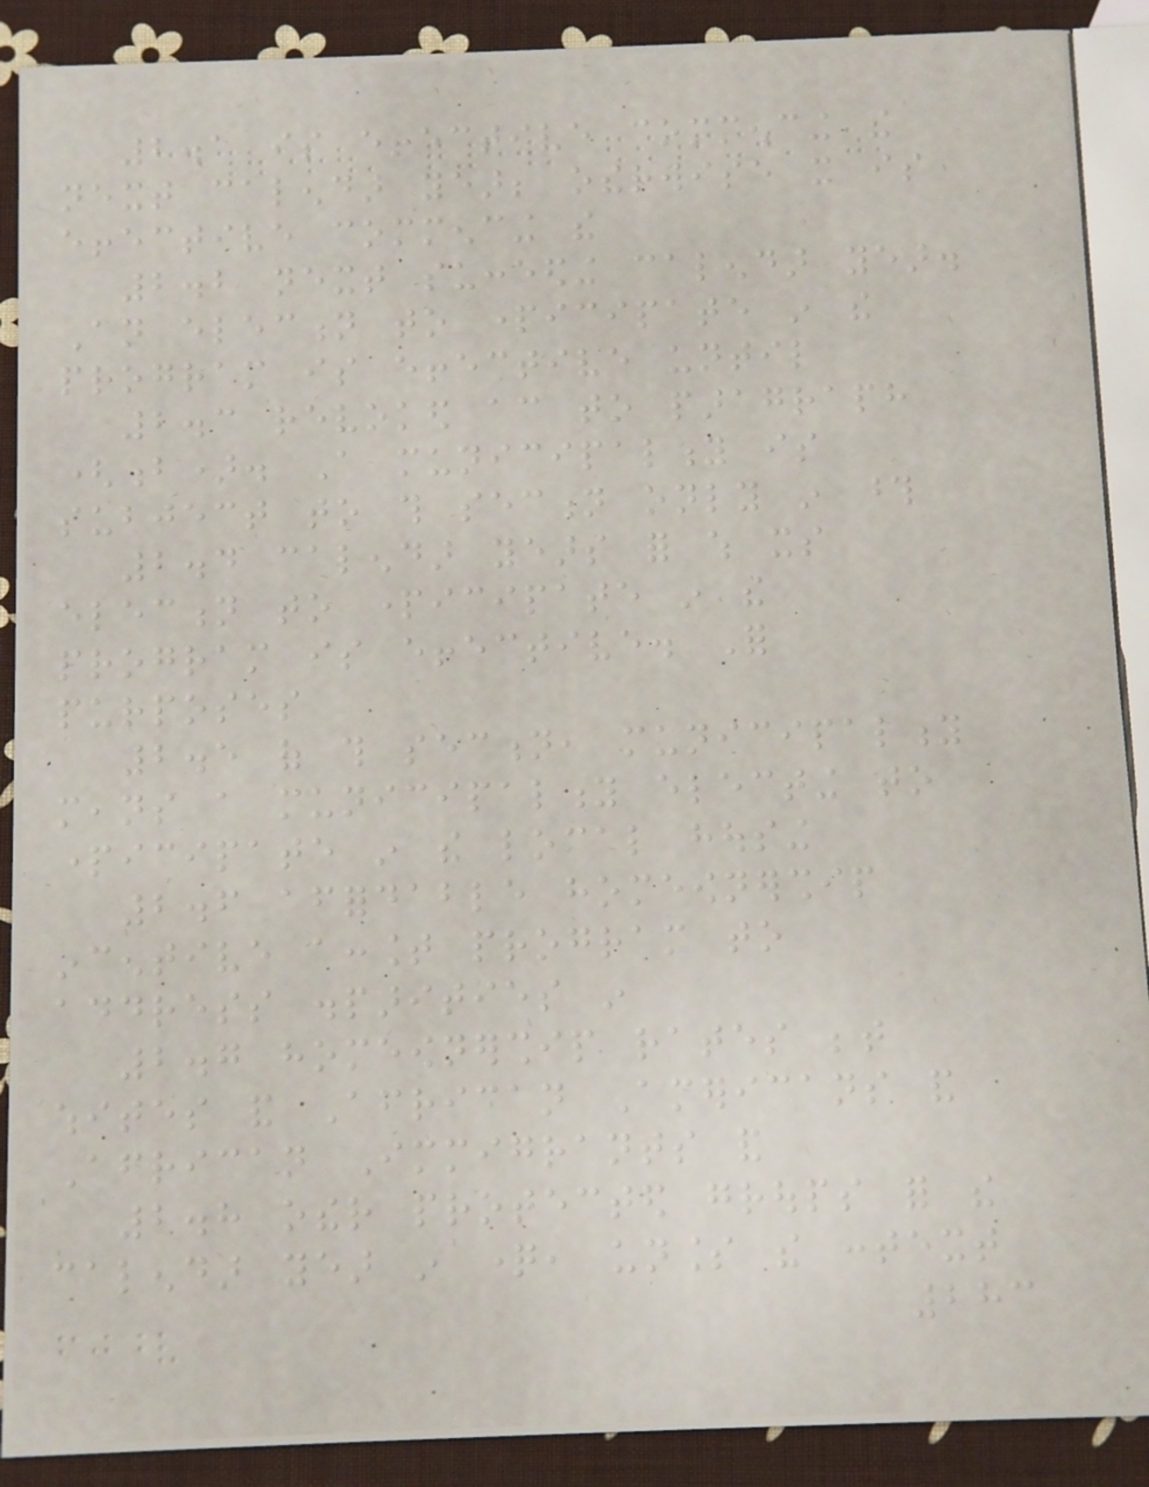2.1 is effective commencing the
next calendar year; otherwise it is
effective commencing the
2.2 next succeeding calendar year.
An election to participate in the
program is effective until
2.3 revoked according to paragraph
(b). A municipality is
subject to this section only in those
2.4 calendar years for which its
election to participate in the
program is effective. For
purposes
2.5 of this section, municipality
means a municipality electing to
participate in the local housing
2.6 affordable homeownership
incentive account program to
address disparities in
2.7 homeownership rates between
whites and African Americans and
African Immigrants and
2.8 other protected groups for the
calendar year in question, unless the context
283
